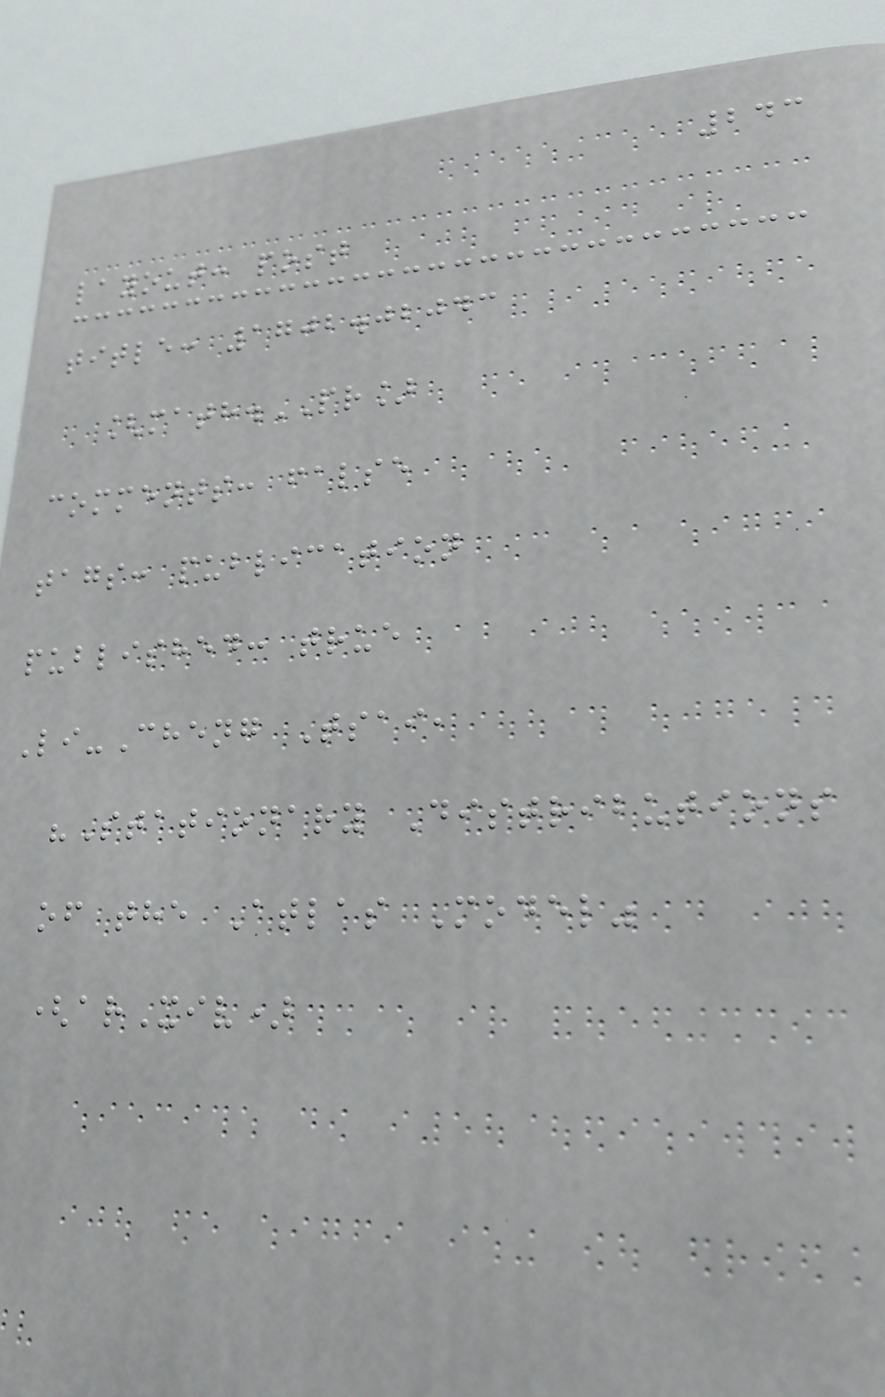243
layout: post
title: 1702.02043
[math.PR]
comments: false
tags: publication
published: true
Li-Cheng Tsai,
"Stationary Distributions
of the Atlas Model"
(arXiv)
